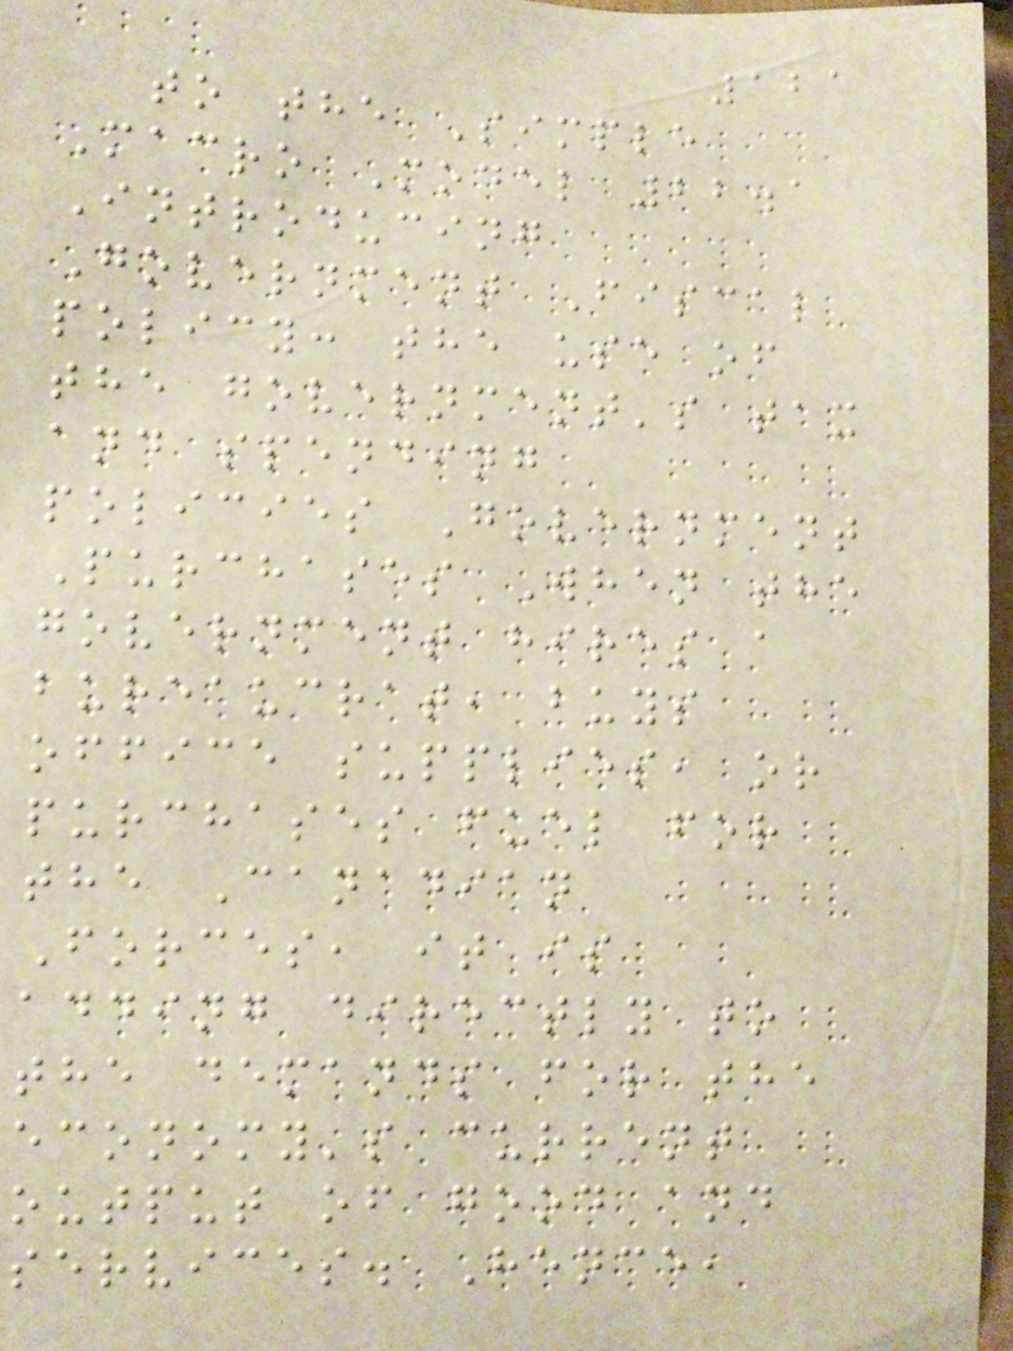121
to the Simple
Macro Model 22.1
Introducing
Government Fiscal
policy: the use of
the government's tax
and spending
policies Government
Purchases When the
government hires a
bureaucrat, buys
office supplies, or
purchases fuel for
the Canadian
Forces, it is
adding directly to
the demands for the
economy's current
output of good and
services. Hence,
